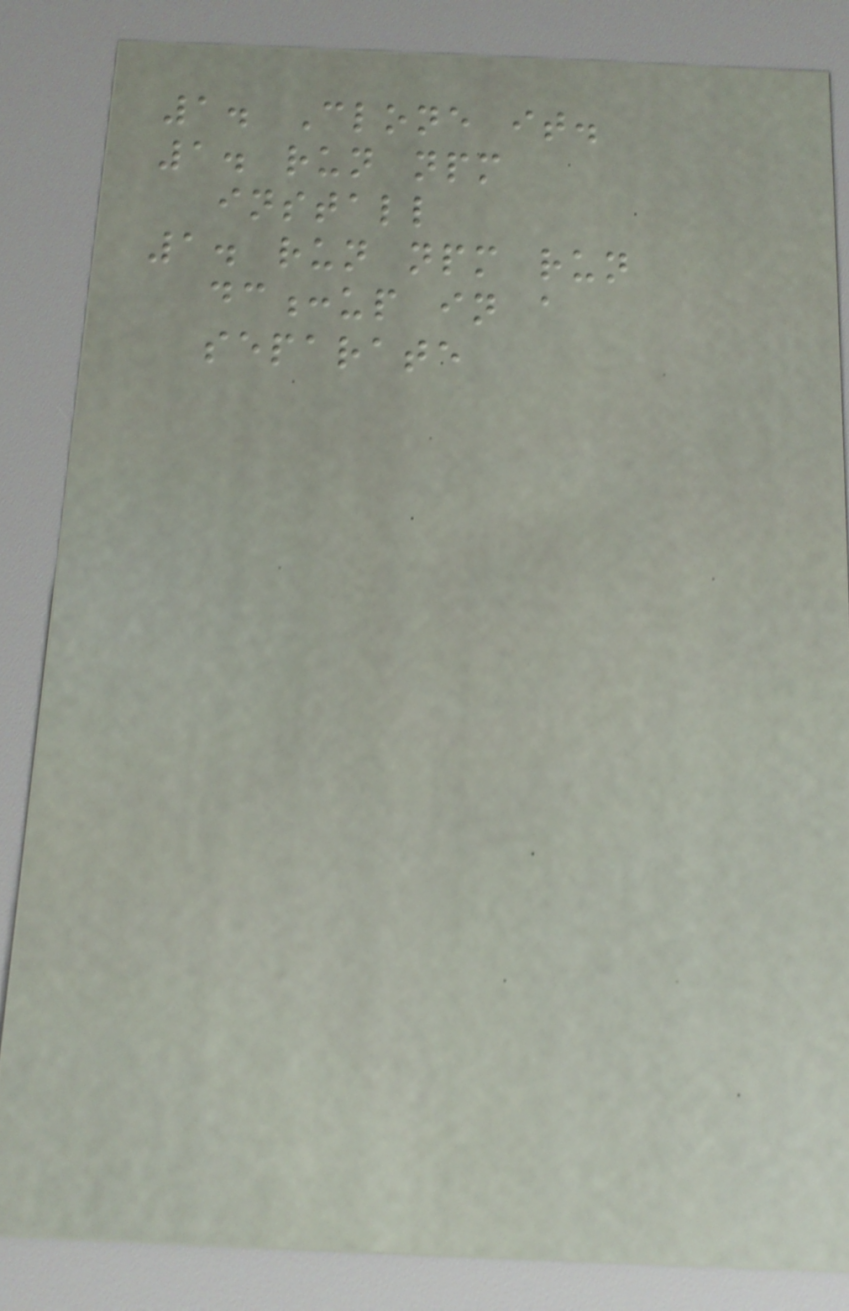1. Clone it.
1. run npm
install
1. run npm run
dc:up in a
separate
